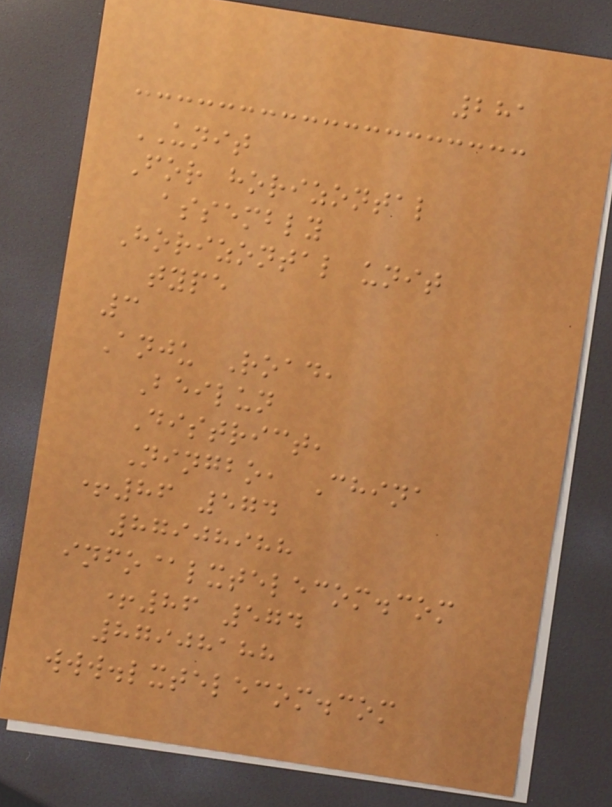281
UNIT
For horizontal
assembly
Horizontal unit
type
3
Anju Road,
Beilun
District,
Ningbo, China
+86 574
87908988
info@lxtelecom.com
+86 574
87908188
www.lxtelecom.com
